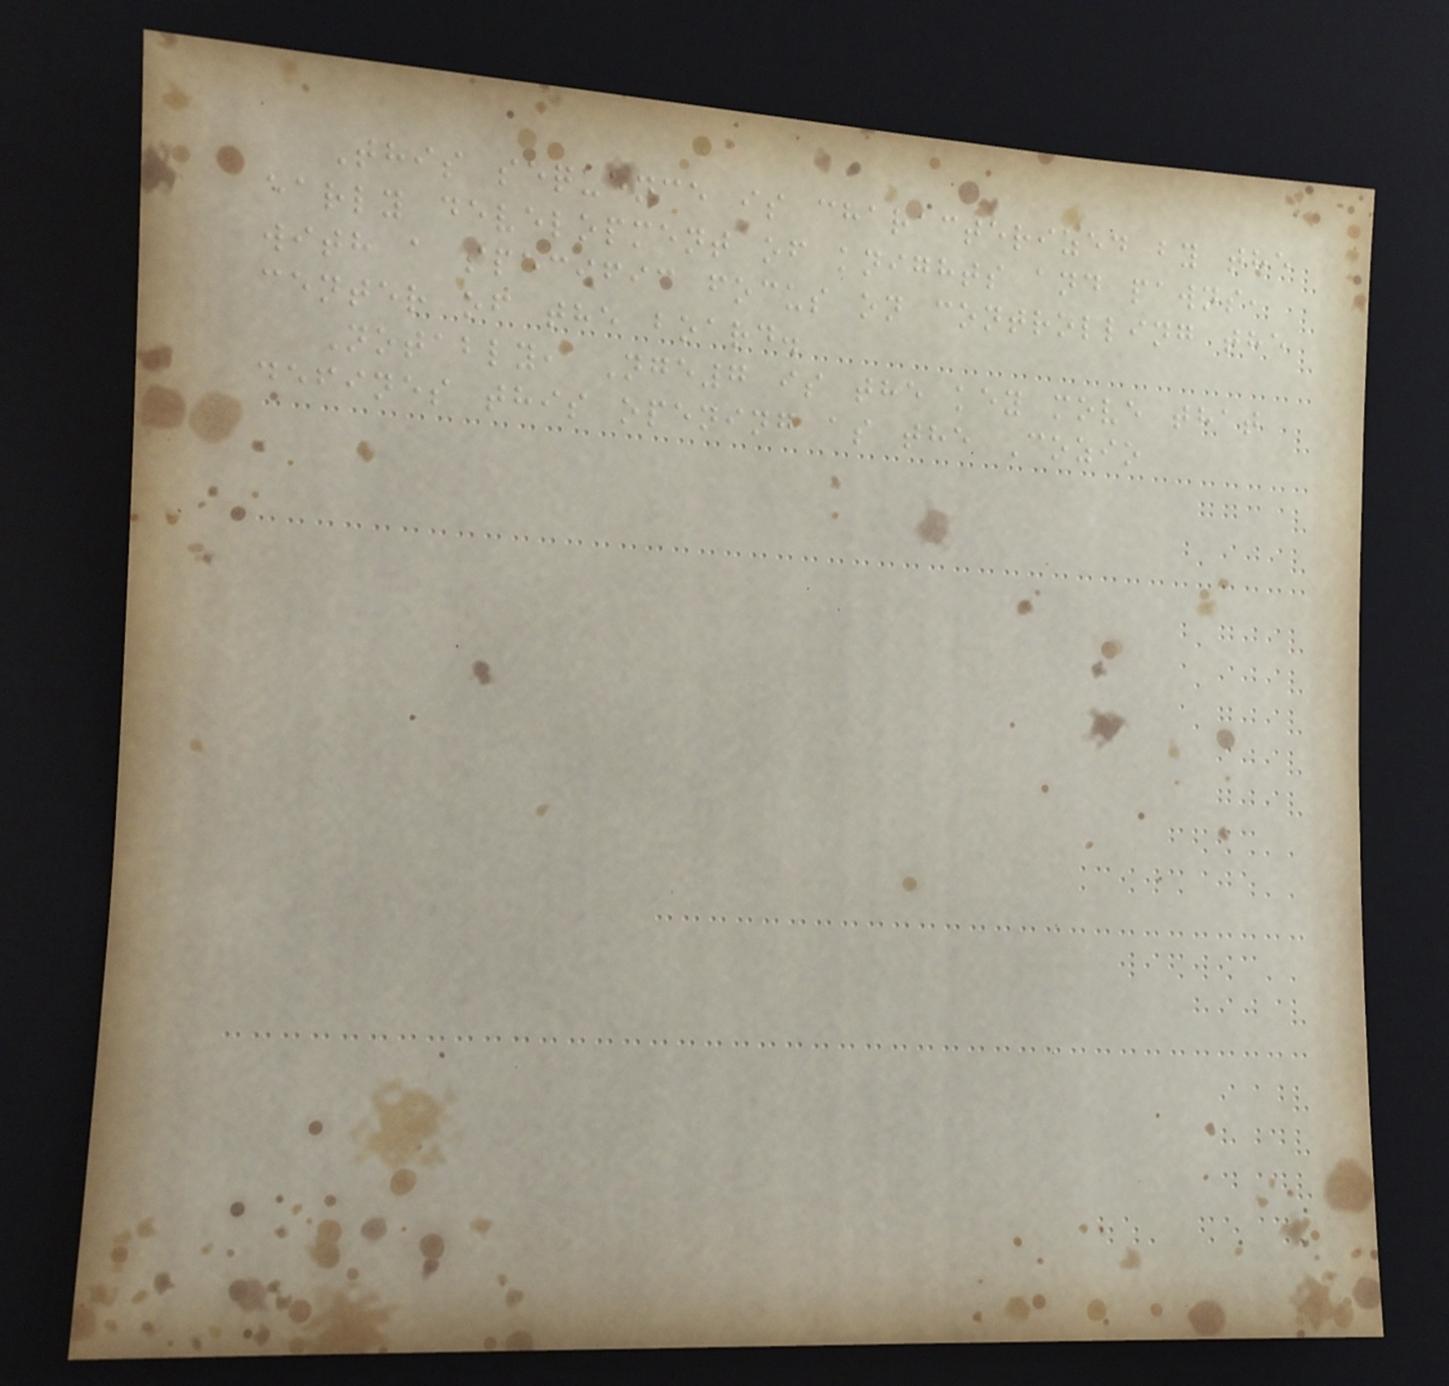This sequence is characterized by the
early development of knights and pawns,
with a specific focus on controlling the
center of the board.
Notably, Nge7 is the key move that
defines this opening as the Cozio
